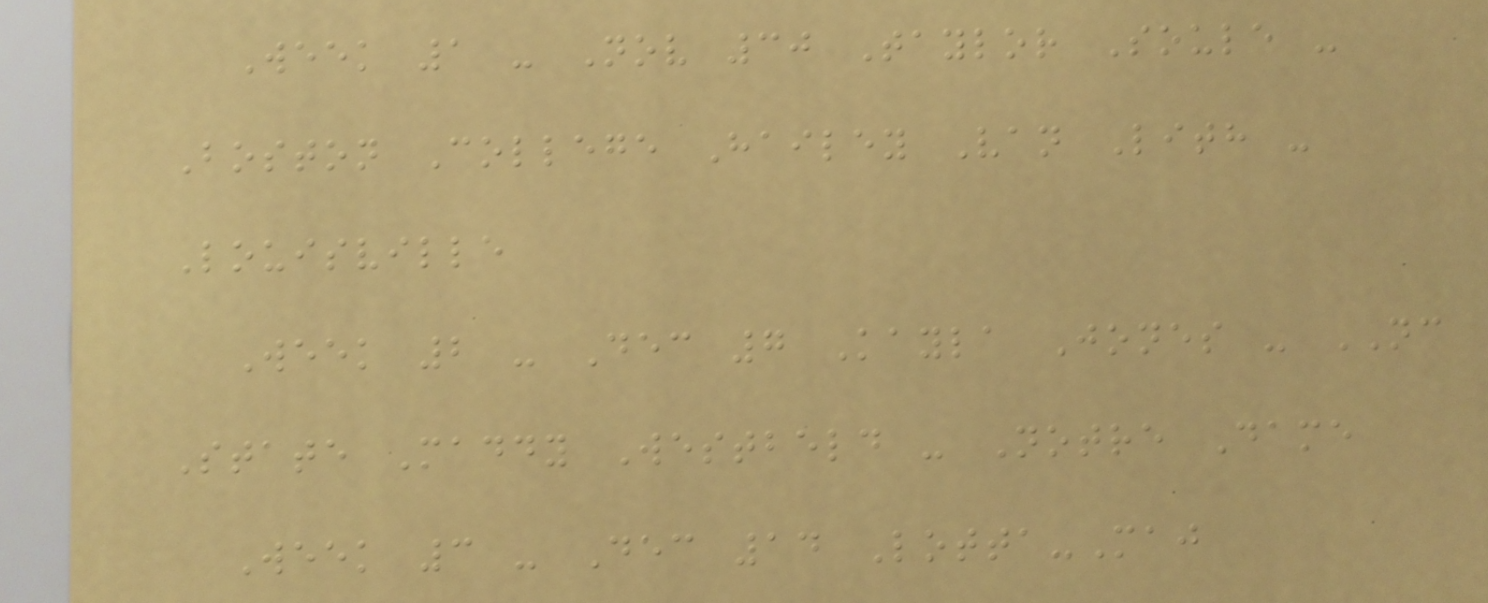Week 1 - Nov 30 Taylor Soule -
Boston College Hailey Van Lith -
Louisville
Week 2 - Dec 7 Kayla Jones - NC
State Maddy Westbeld - Notre Dame
Week 3 - Dec 14 Lotta-Maj
